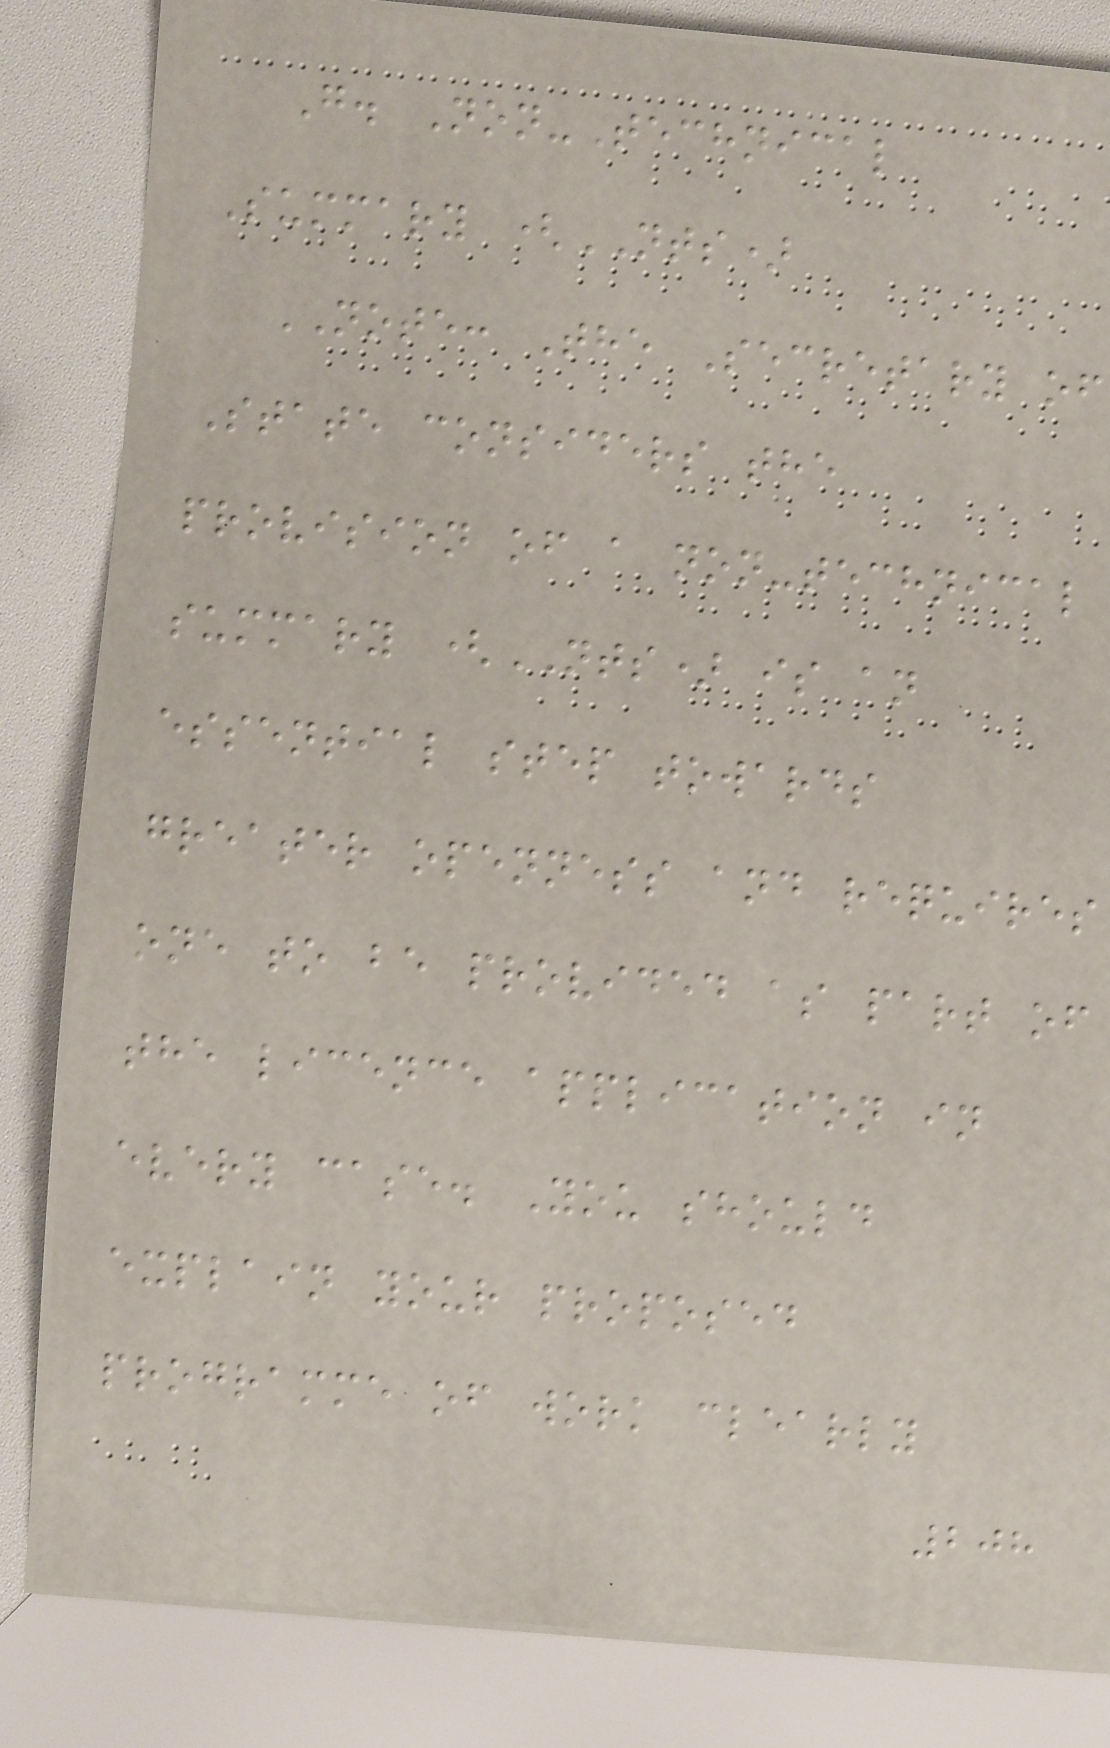G. Non-Technical
Summary (NTS)
NOTE: The Secretary of
State considers the
provision of a non-technical
summary (NTS) is an
essential step towards
greater openness and requires
one to be provided as part of
the licence application in
every case. You should
explain your proposed
programme of work clearly
208
